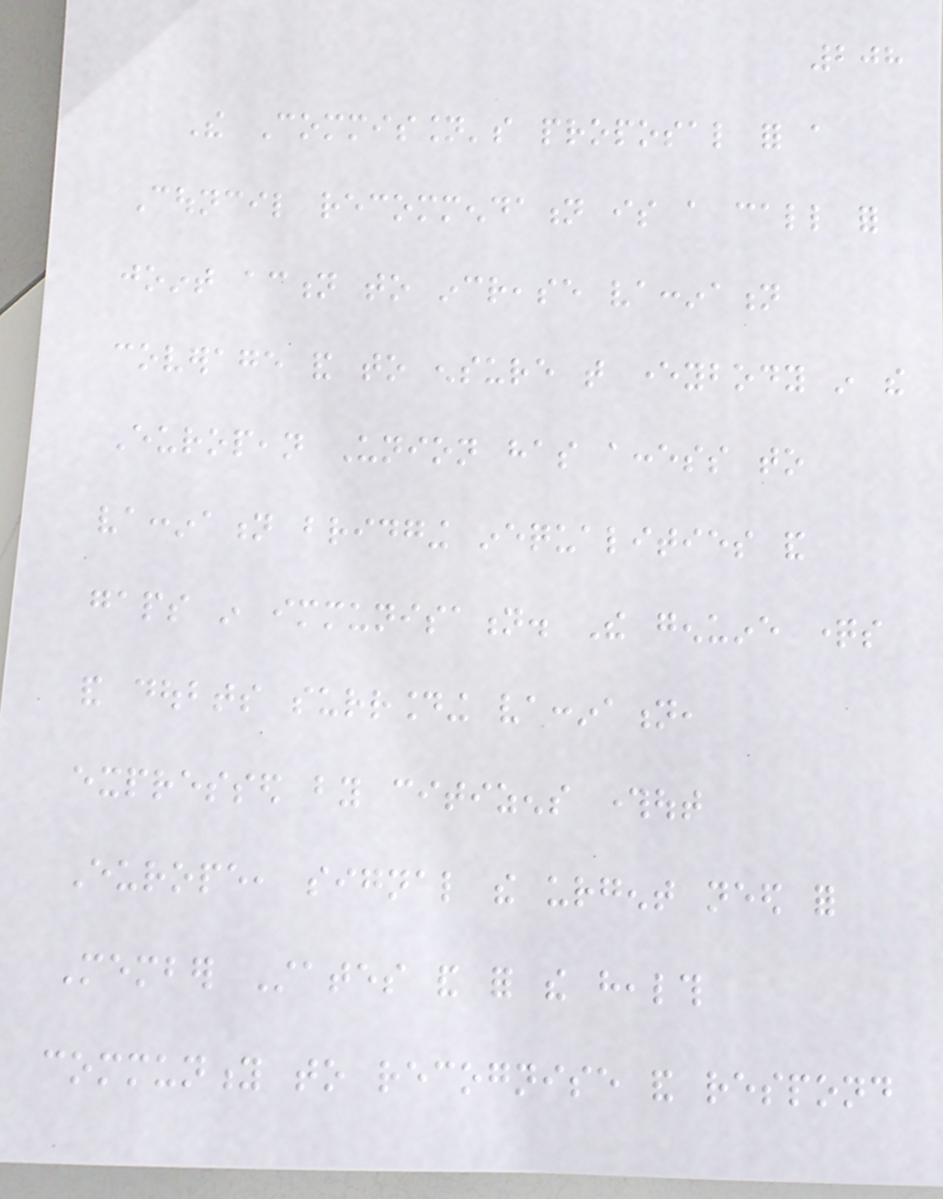208
The Commission's proposal for a
Council recommendation is a call for
joint action to increase vaccination
coverage and to ensure that everybody in the
European Union has access to
vaccination bridging inequalities and
gaps in immunisation. The genuine questions
and doubts surrounding vaccination,
expressed by citizens throughout
Europe, signal the urgent need for
Member States and for the health
community to recognise and respond
